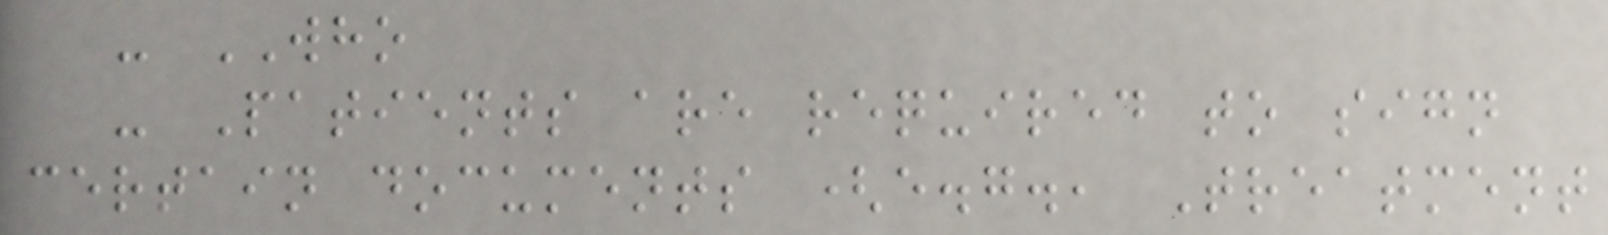- WHO
- Patients are required to sign
certain documents (e.g., Treatment
